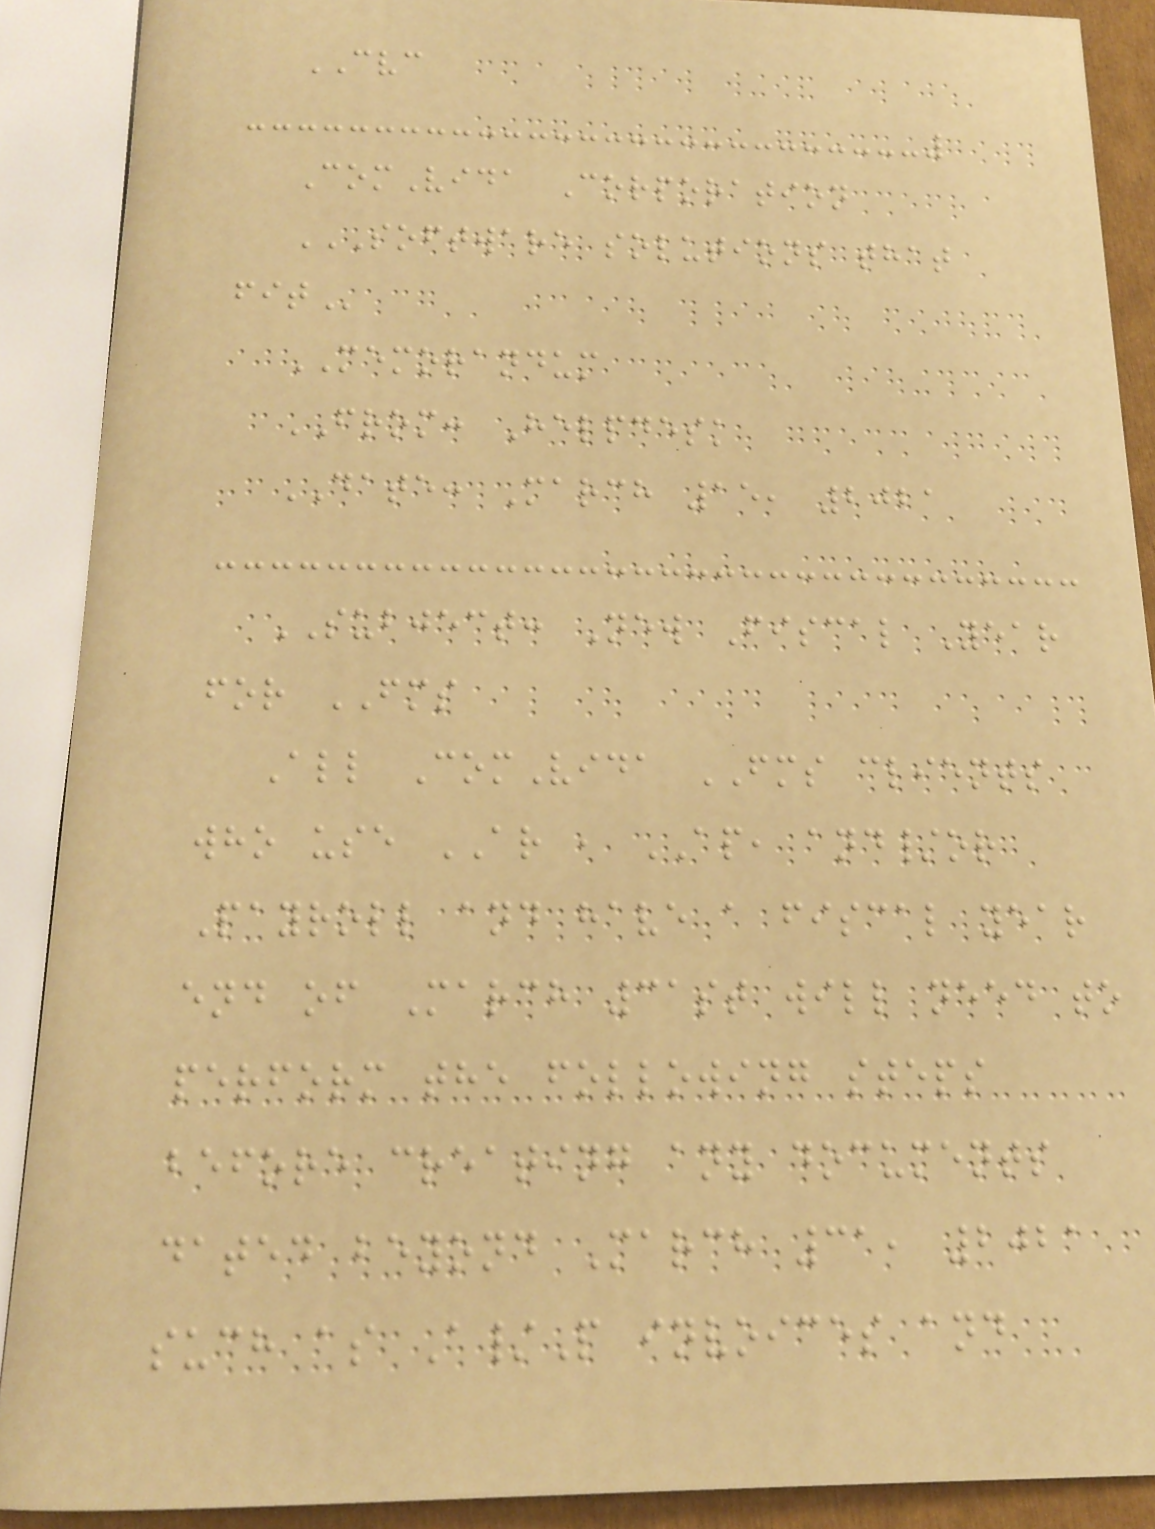CVC
ComVida Corporation
SOFTWARE SOLUTIONS THAT
FIT
MEMORANDUM
FROM: Helpdesk
DATE: March 15, 2021
SUBJECT: New Fiscal Year
for FMS
All ComVida FMS clients
who use AR , AP, and/or
Payroll and have a fiscal year
end of March 31st will need to
perform the following steps
before creating any documents
dated beyond March 31, 2021
such as A/P invoices and
